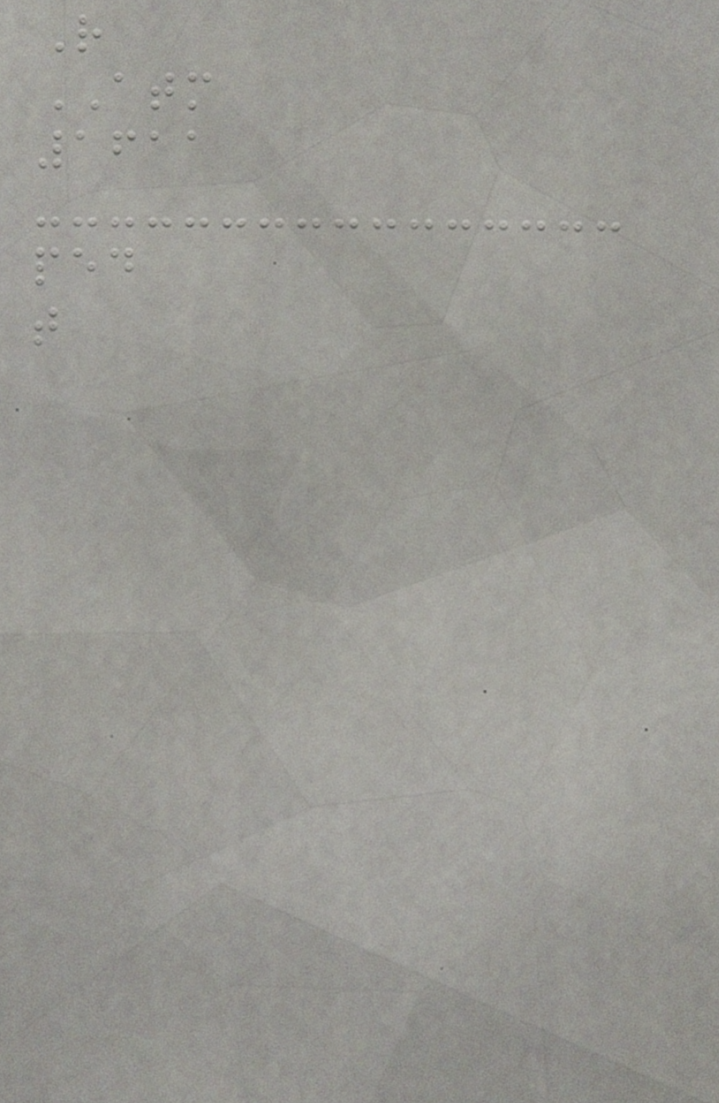R
ATM
1611
ped
t
